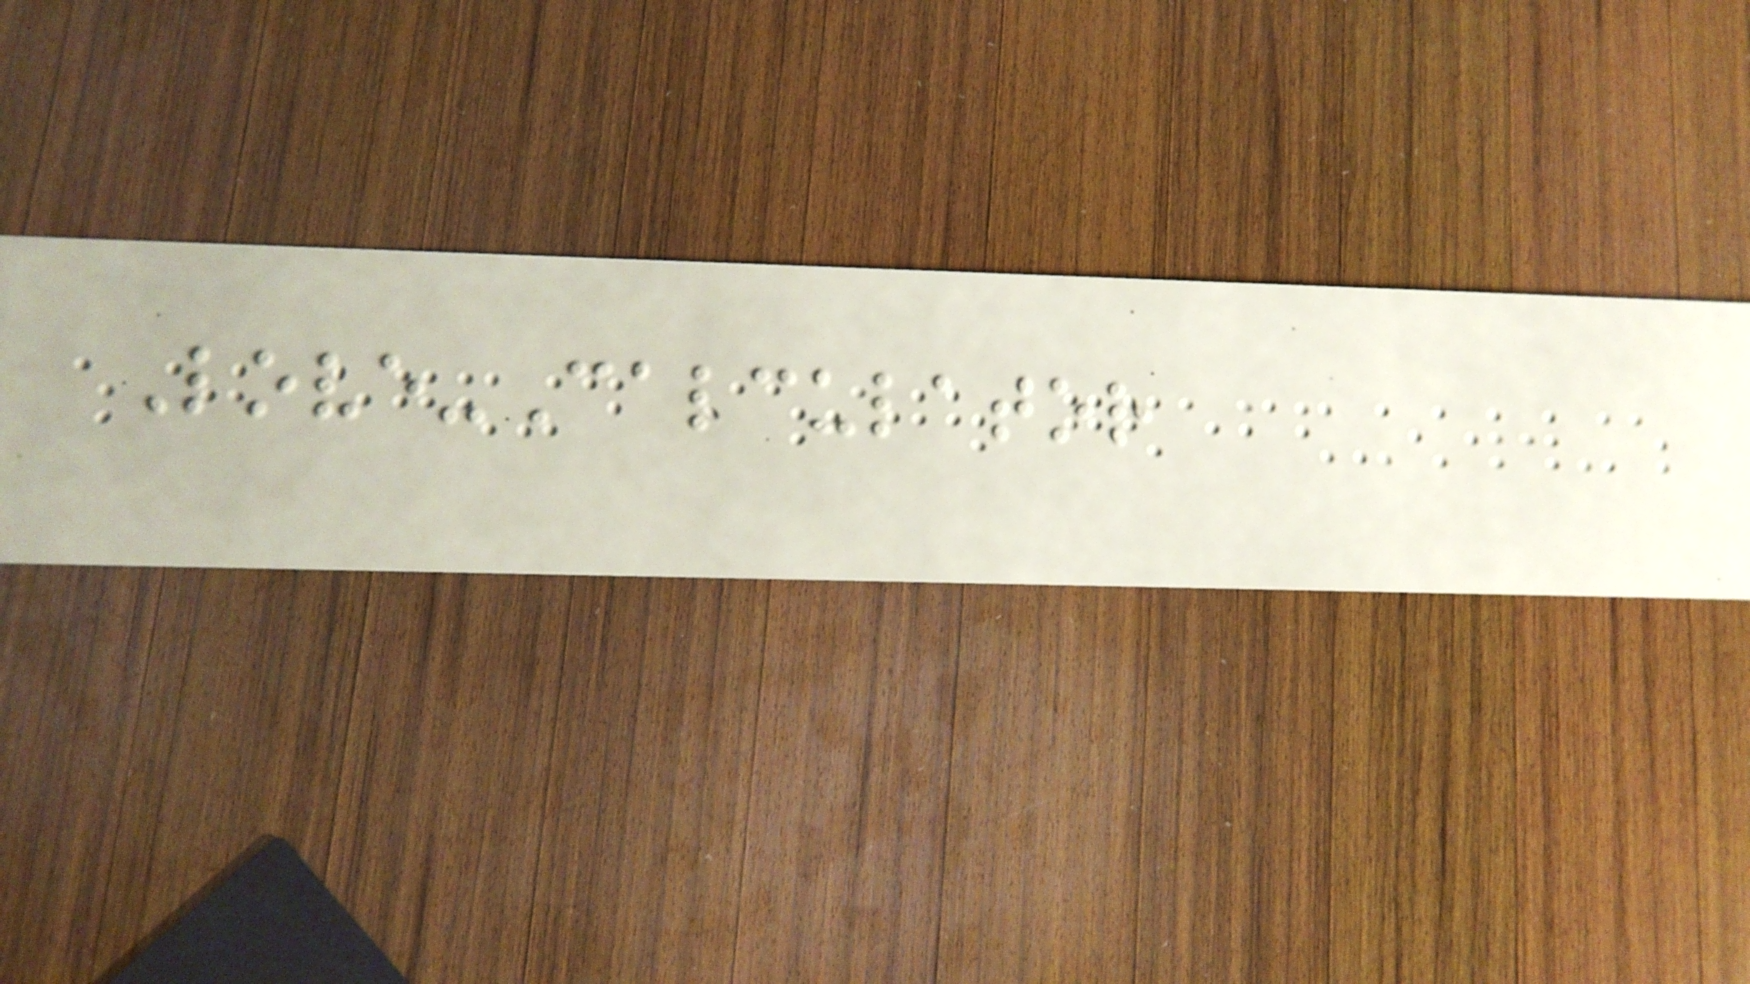Love-Calculator
